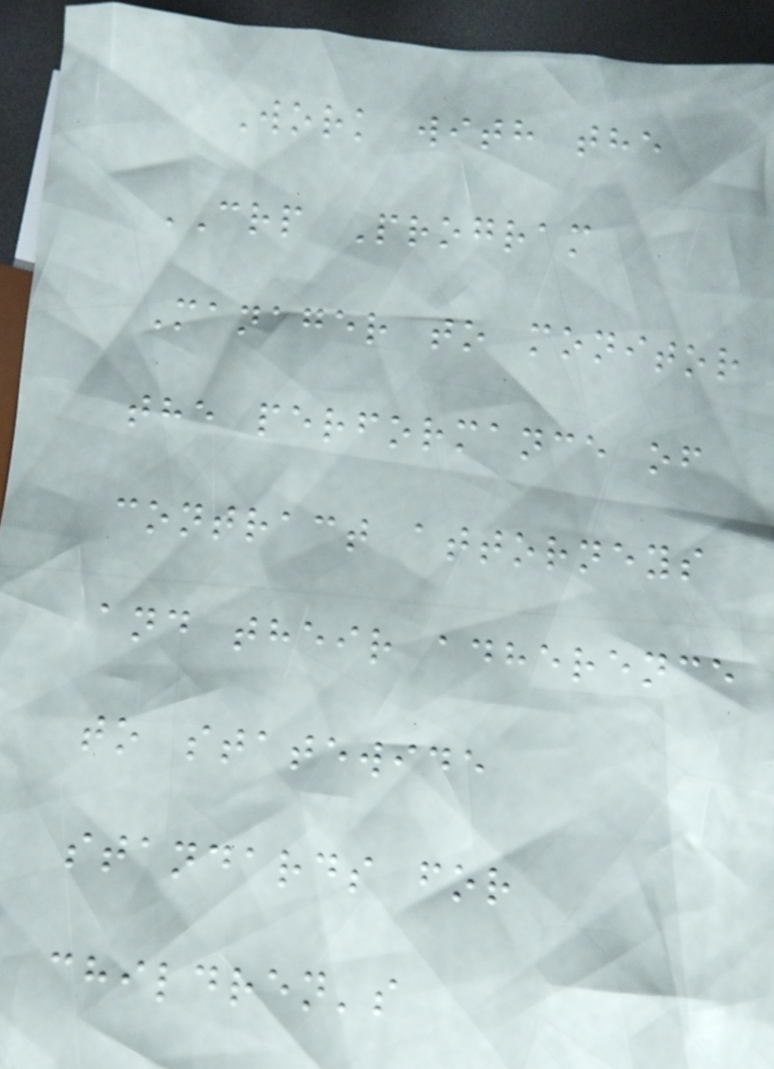Work with the
CRP Program
Manager to monitor
the performance of
contract attorneys
and their adherence
to statewide
standards for
children's
